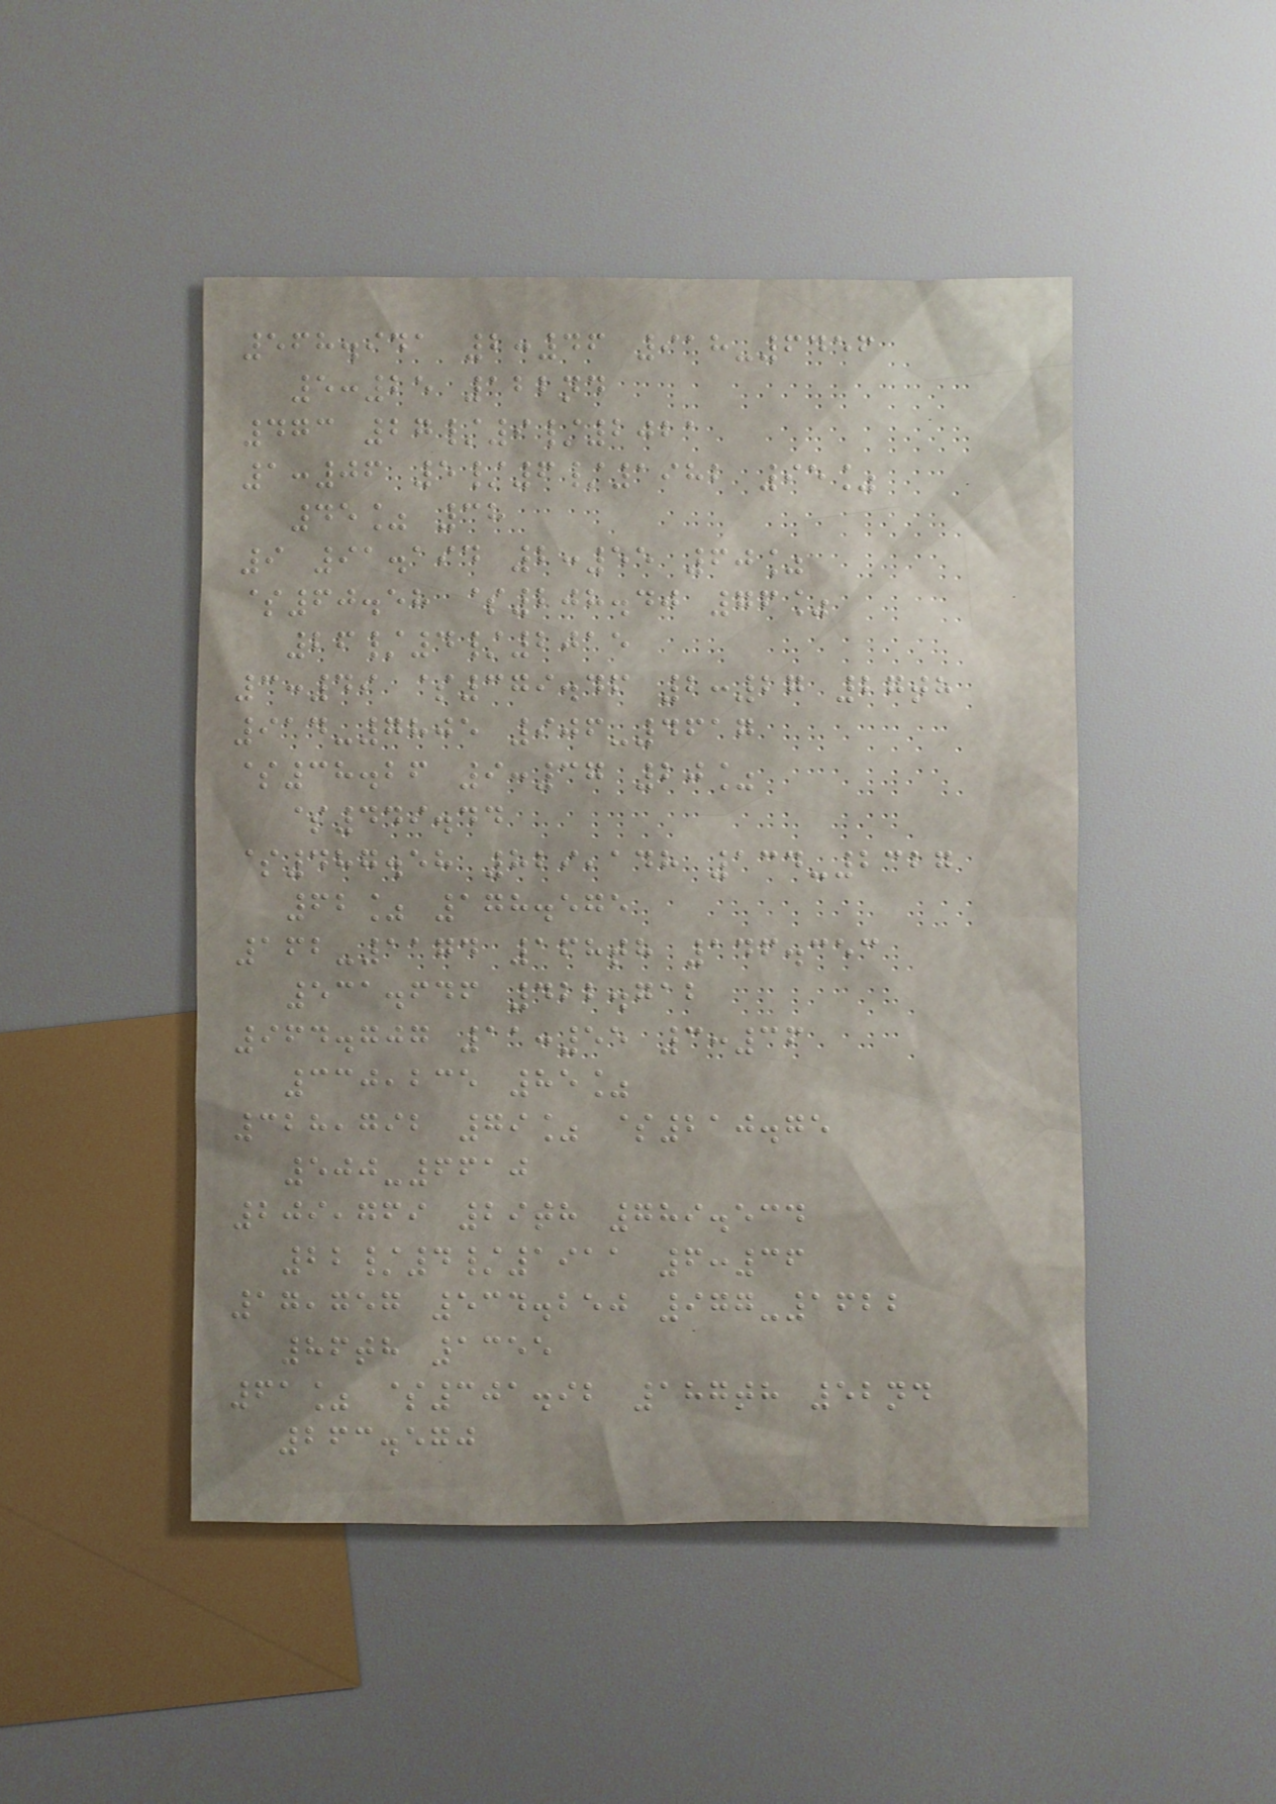568.941 2:46 918-6456
5:25 122nd
473 27/9/2021
1:06 5/6/1982 95%
45% 38
9 91.194 2:55 60%
$60.58 $208.40 76%
26/4/2015
3:49 $379.46 2:27 27th
914-7805 906-4617
$38.26 9:37 20%
$449.44
$487.58 829,148 134-2327
62% 178.575
162-1174 168th 146.353
531.646 422.712
964.707 11:55 3:36
330,235 85%
328,792 79% $210.75
500-6610
209,769 29th 789.534
22/4/1911 6:36
17,757 534.250 977-1622
86th 1355
61% $301.92 187th 52nd
263.570
